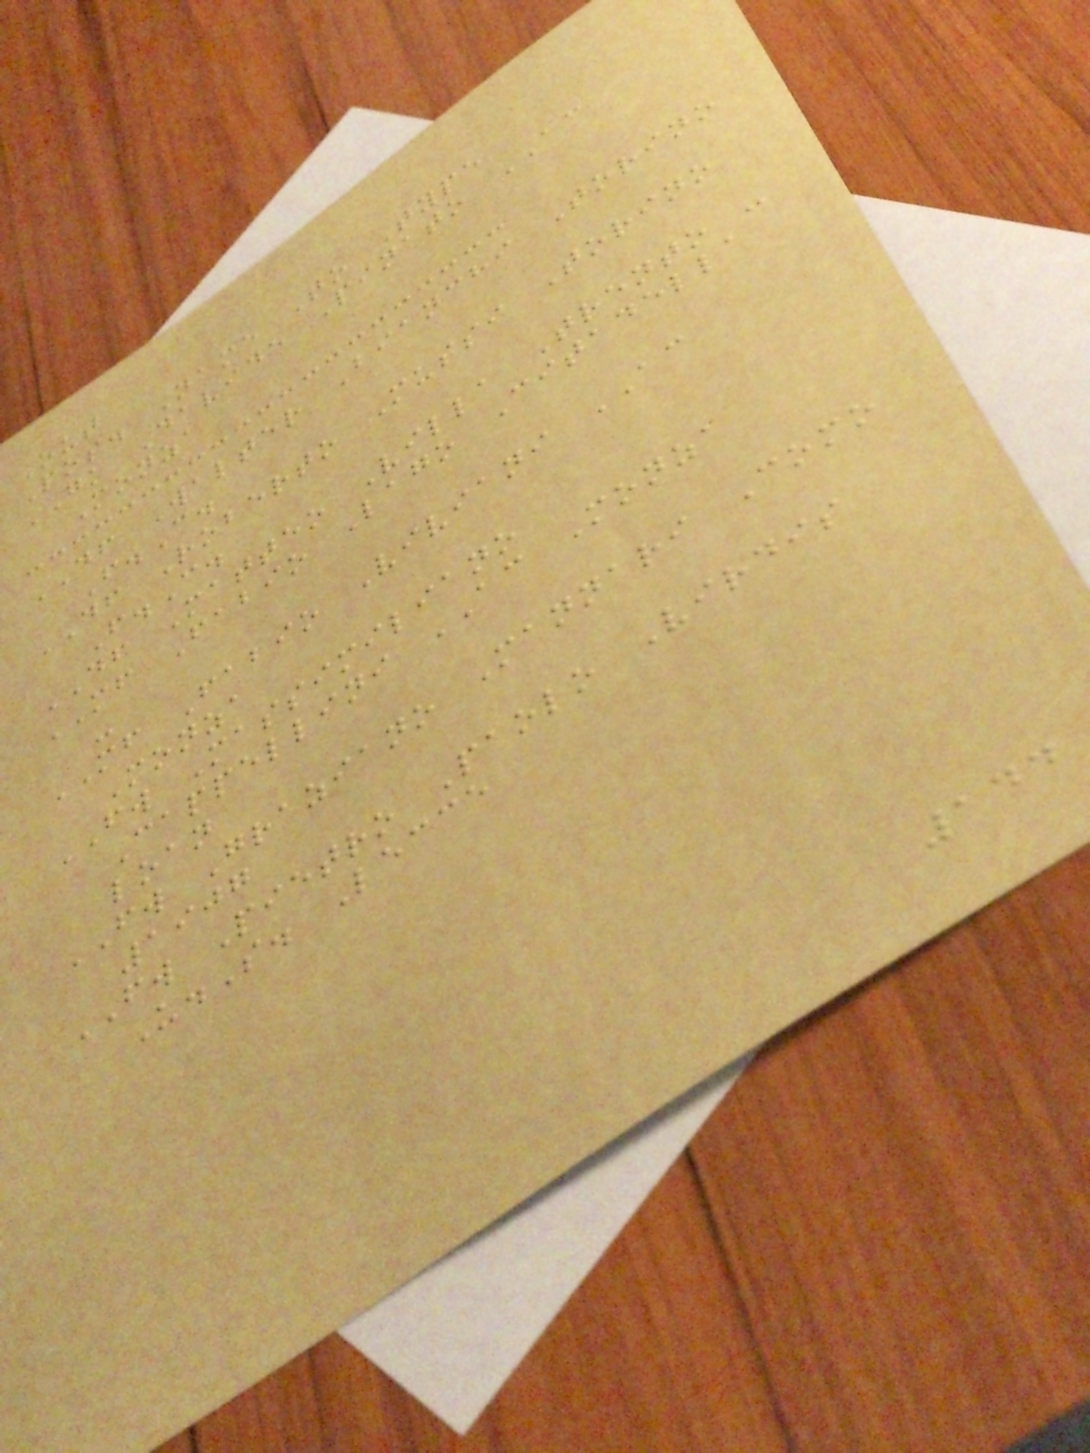Out
Pos. Name To Type
GK Davide Pinato AC
Monza
DF Walter Bianchi Torino
F.C.
DF Roberto Mussi Torino
F.C.
DF Matteo Villa Trento -
MF Fabio Lago Citadella
-
MF Fabio Viviani AC
Monza
FW Massimiliano
Cappellini AC Monza
loan
FW Graziano Mannari Como
1907
FW Pietro Paolo Virdis
U.S. Lecce
144
